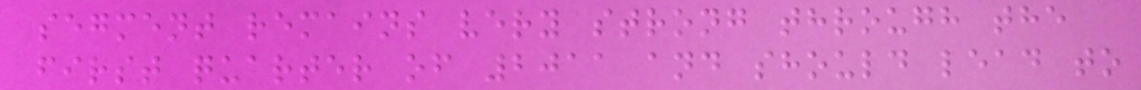segment remains very strong through the
first quarter of 2011 and should lead to
